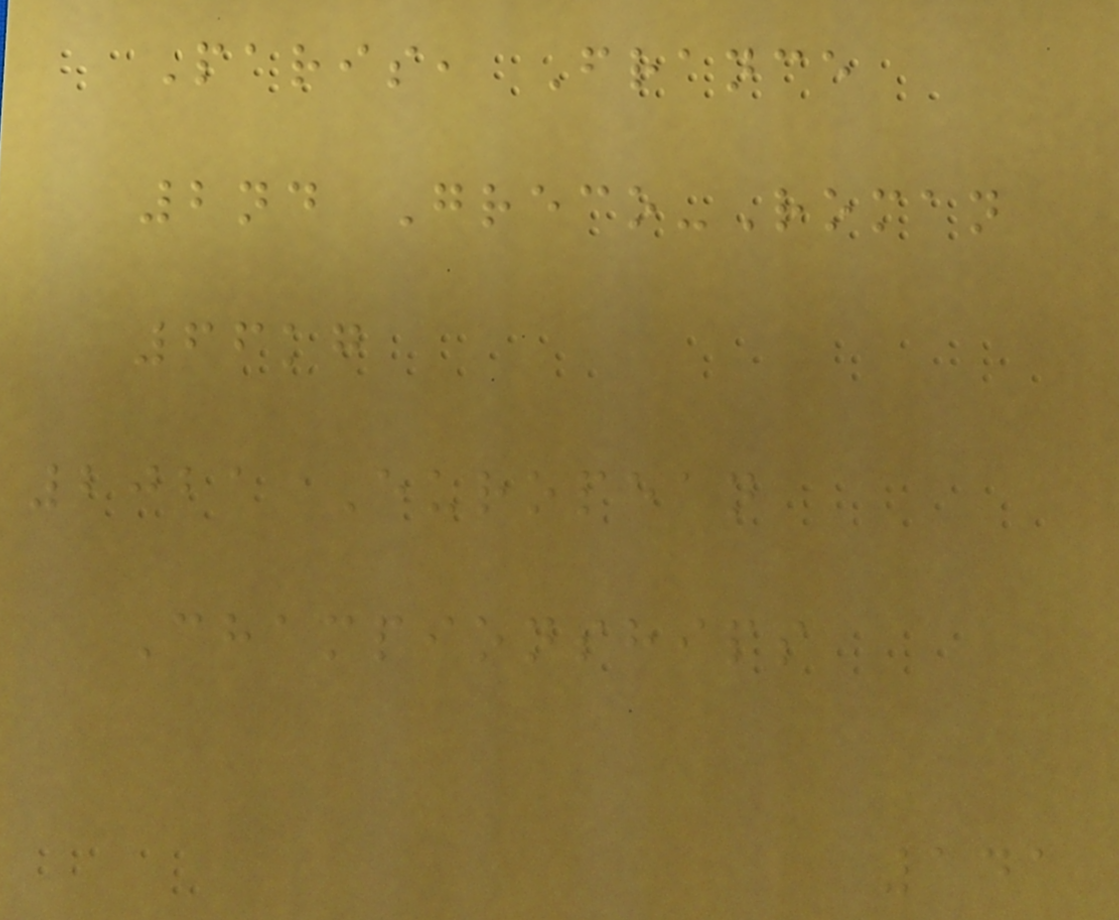Paris, France
2nd Greco-Roman
66kg
2021 European
Championships
141
